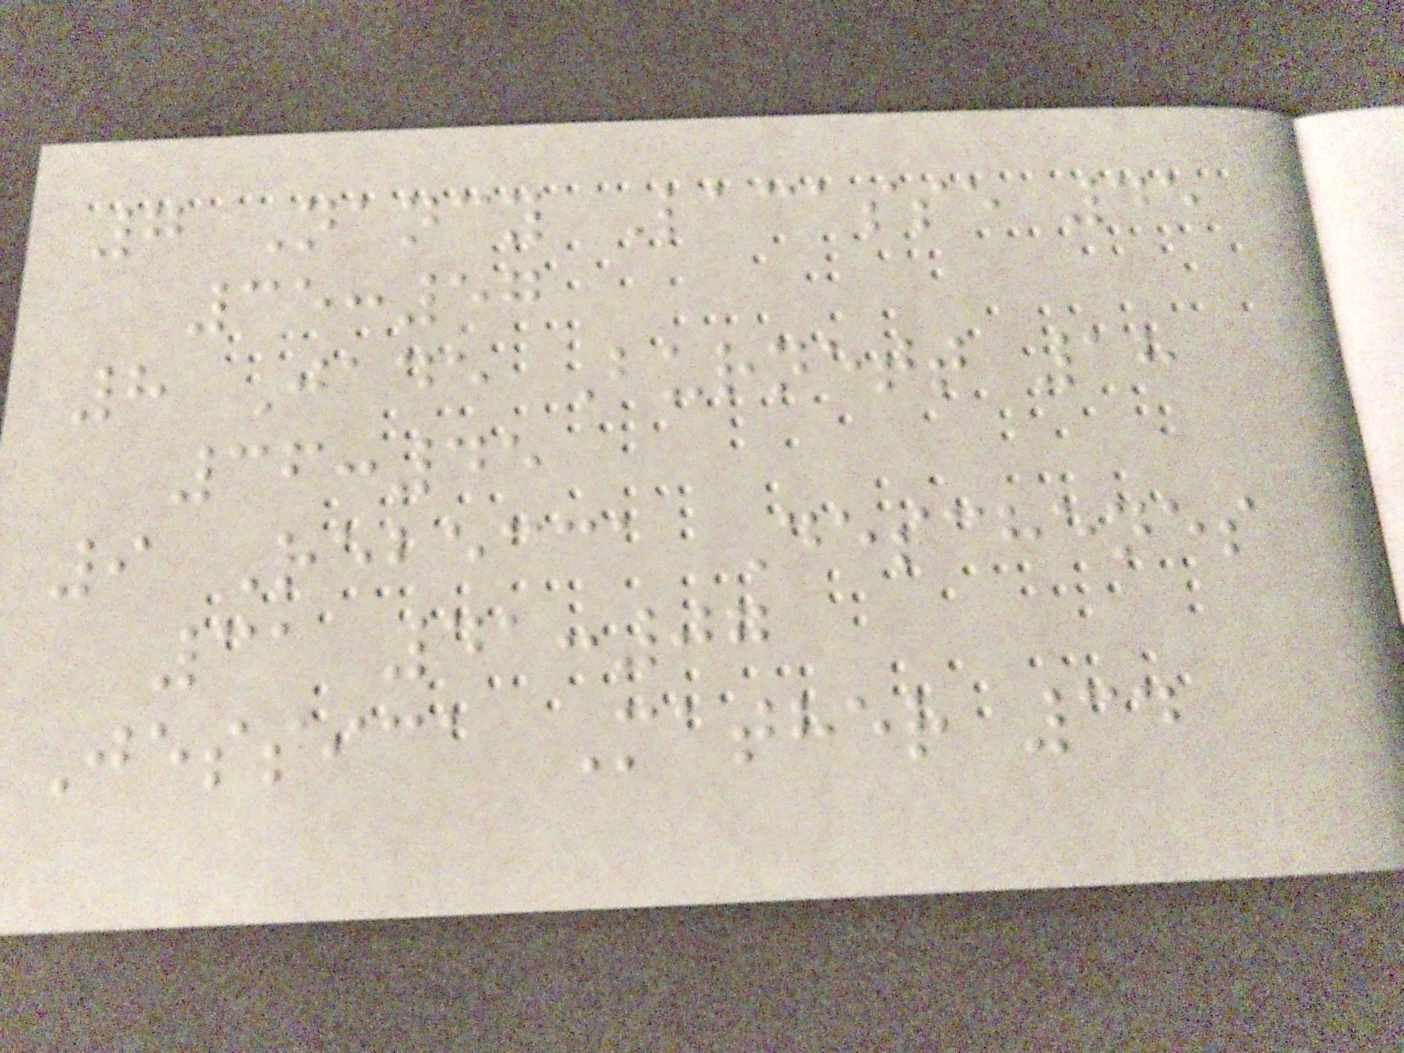7 Nancy Lacasse 45
35:57
8 Jade Burnett 18
36:45
9 Rebecca Deschenes
31 41:07
Jessica Mather 34
